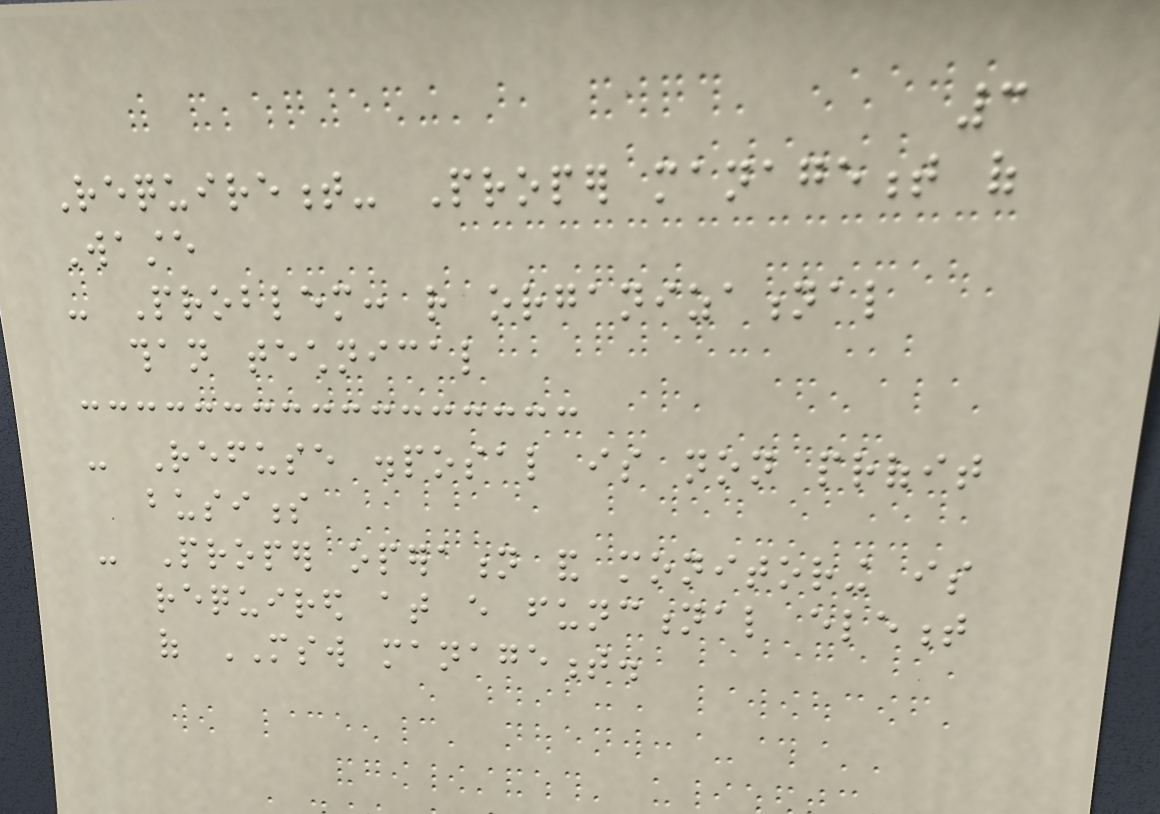3
Requirement- Proper management of
Waste
- Problem: rather organizational
than technical
- Refuse disposal is non profit
business
- Proper operation and monitoring is
required at every functional element
of MSW management.
